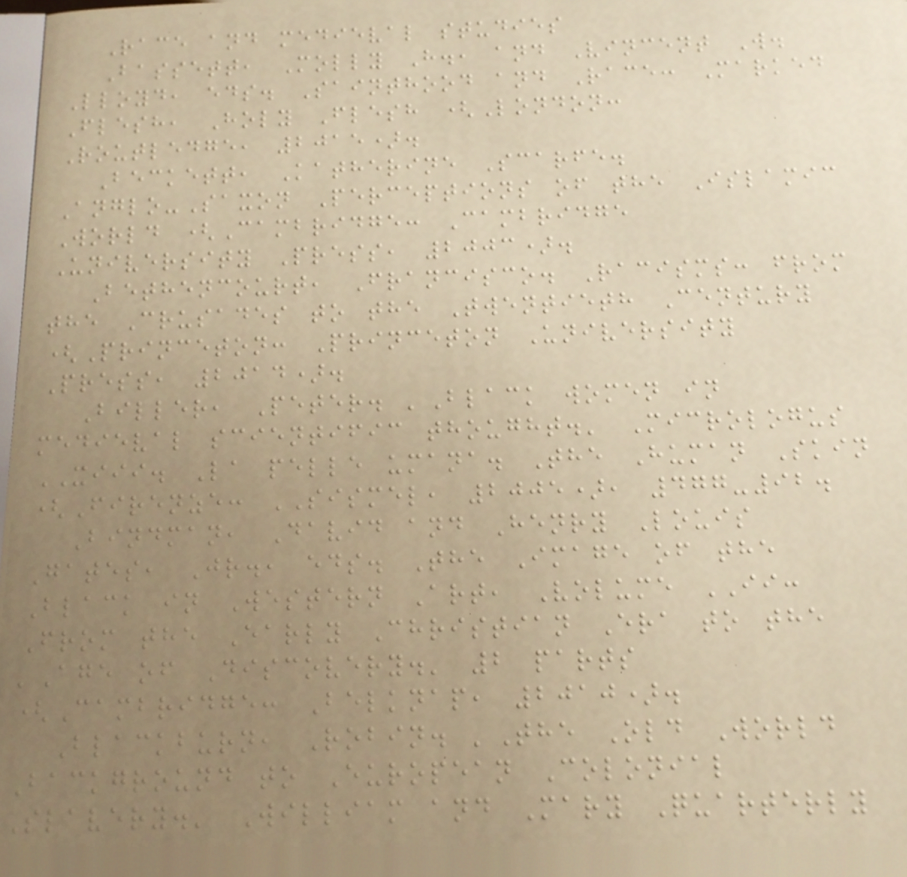Race and medieval studies
Bassett, Molly H., and Vincent W.
Lloyd, eds. Sainthood and Race: Marked
Flesh, Holy Flesh (London:
Routledge, 2015).
Beckett, Katherine Scarfe.
Anglo-Saxon Perceptions of the Islamic
World (Cambridge: Cambridge
University Press, 2003).
Bethencourt, Francisco. Racisms: from
the Crusades to the Twentieth Century
(Princeton: Princeton University
Press, 2014).
Biller, Peter. 'Black women in
medieval scientific thought.' Micrologus
XIII. La pelle umana. The Human Skin
(Firenze: SISMEL, 2005), 477-92.
Bindman, David and Henry Louis
Gates, Jr., eds. The Image of the
Black in Western Art, Volume II:
From the Early Christian Era to the
'Age of Discovery.' 2 parts
(Cambridge: Belknap, 2010).
Blackburn, Robin. 'The Old World
Background to European Colonial
Slavery.' William and Mary Quarterly
